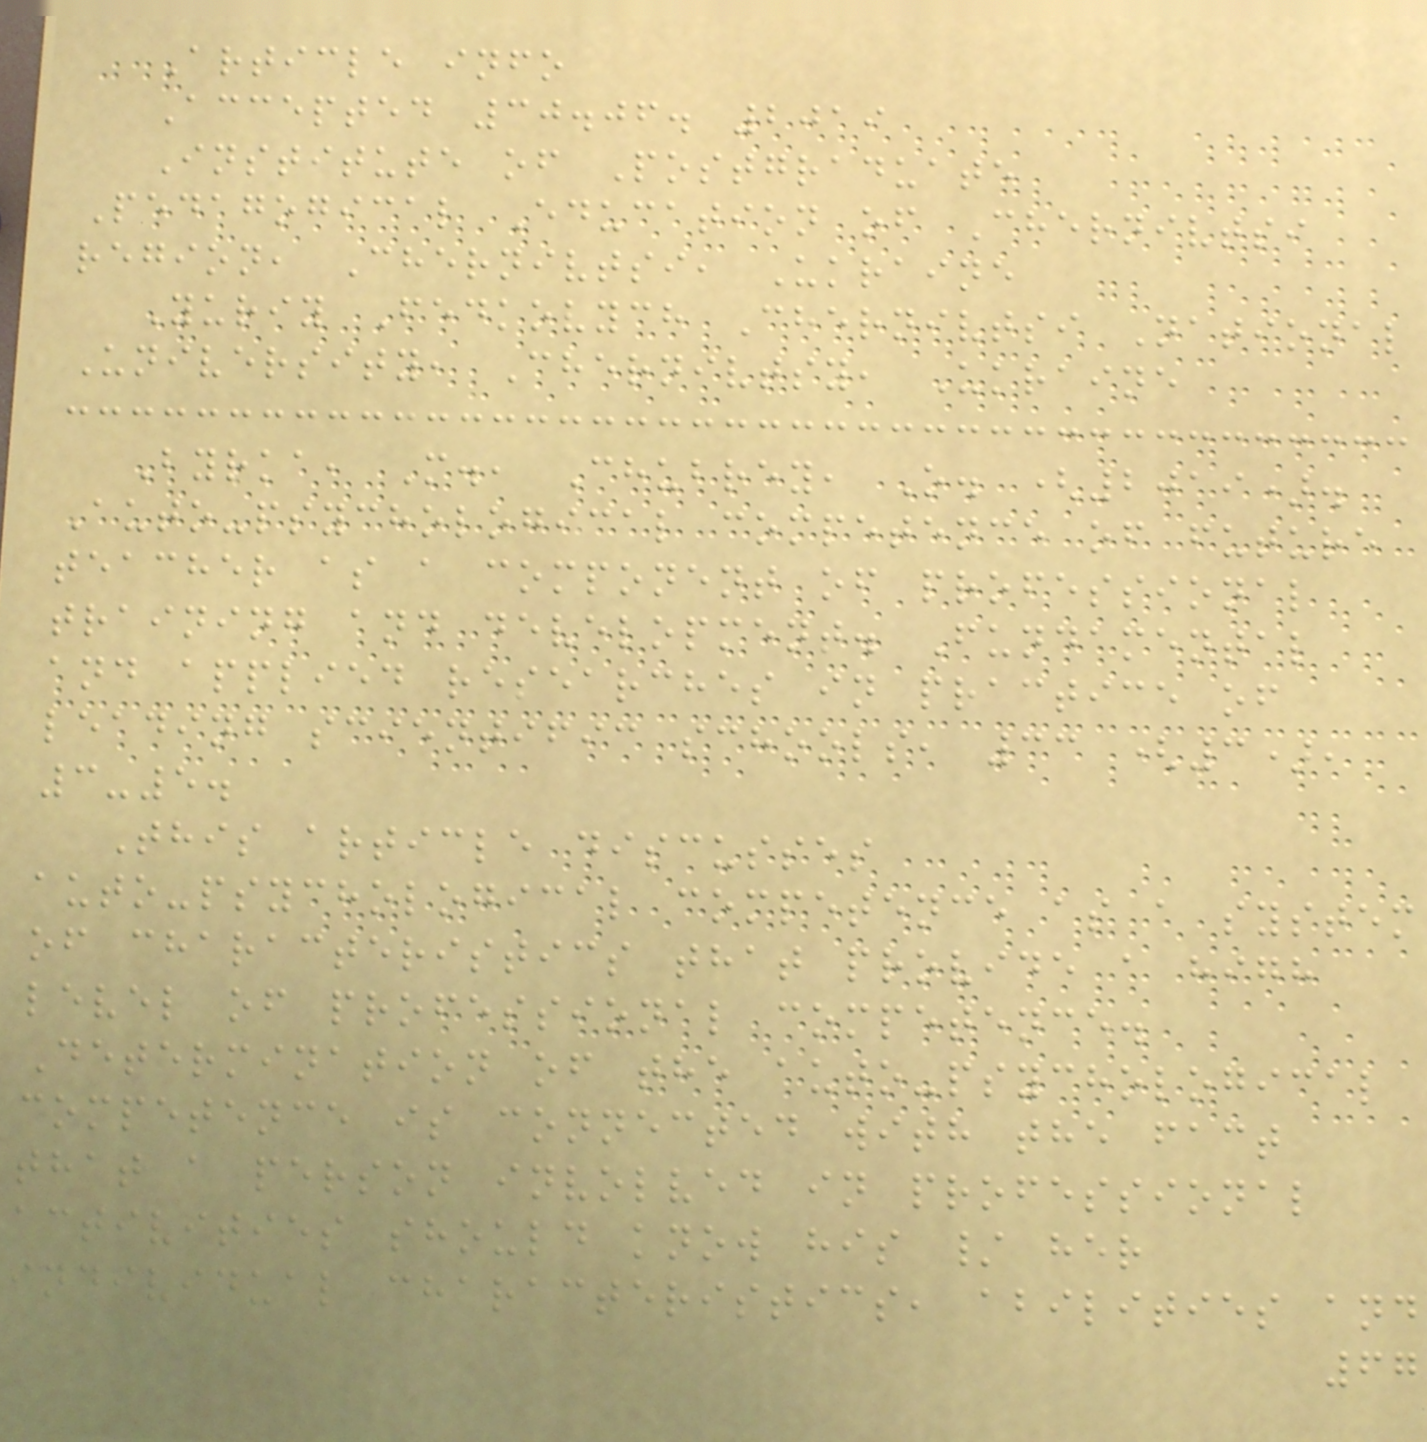Article info
Accepted 30.06. 2019
Institute of Postgraduate
Pedagogical Education of Chernivtsi
region, Chernivtsi, Ukraine
Yuriy Fedkovych Chernivtsi National
University, Chernivtsy, Ukraine
Byrka, M., Chubrey, O. (2019).
Auto-psychological competence of future
teacher as a component of professional
training and development. Fundamental
and applied researches in practice of
leading scientific schools, 33 (3),
3-5.
This article discusses
auto-psychological competence as a system
of characteristics that provide a high
level of professional competence.
Determination of the auto-psychological
competence is connected with the fact
that a person involved in professional
activities should know his / her
individual characteristics, abilities and
67
